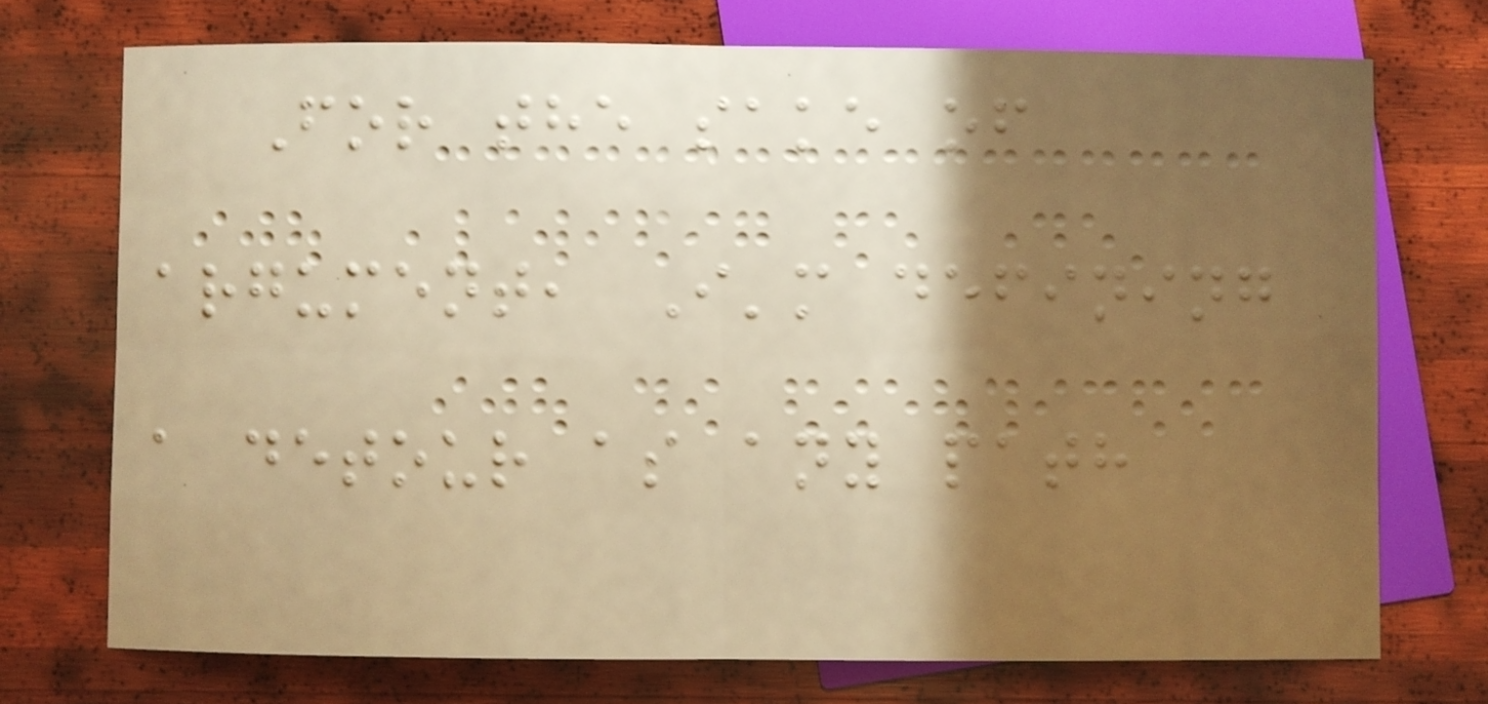For the sake of
argument, I'm defining
a detour as any path
